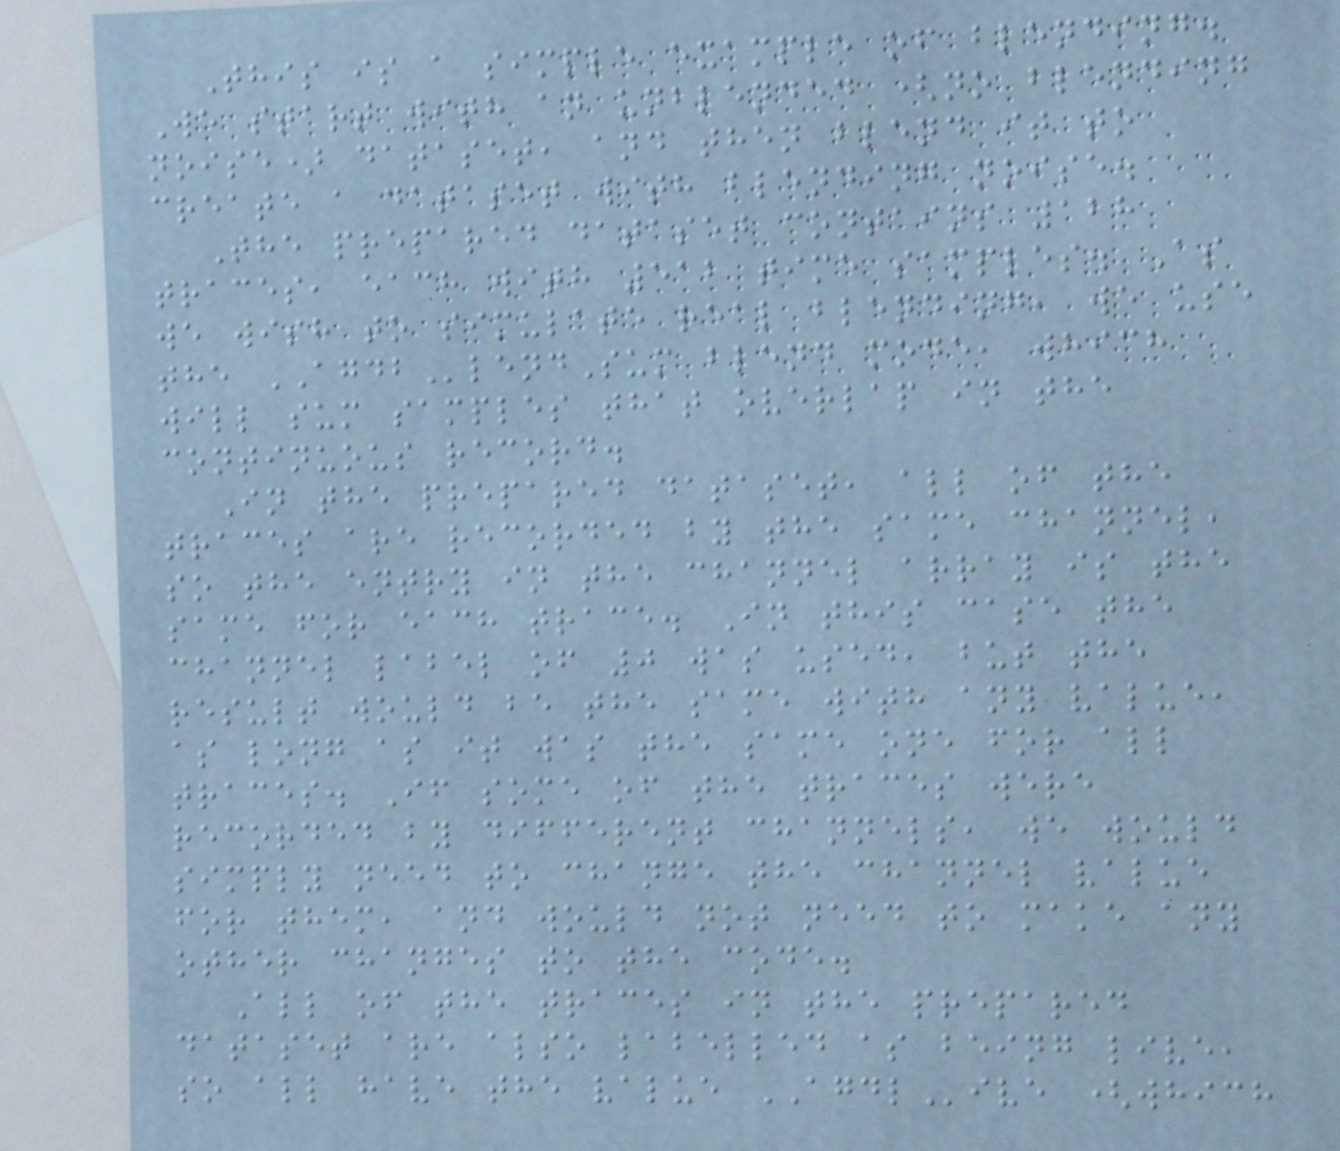This is a simple example of blending.
We start with an unblended (no blending
noise) dataset, and then blend it to
create a dataset with blending noise.
The prepared dataset contains 128
traces, each with 512 time samples. As
we wish to simulate real blending, we use
the AGDBlendSum blend mode, which
will sum samples that overlap in the
continuous record.
In the prepared dataset, all of the
traces are recorded by the same channel,
so the entry in the channel array is the
same for each trace. In this case the
channel label of 0 was used, but the
result would be the same with any value,
as long as it was the same one for all
traces. If some of the traces were
recorded by different channels, we would
simply need to change the channel value
for them, and would not need to make any
other changes to the code.
All of the traces in the prepared
dataset are also labelled as being live,
so all have the value AGDLive (which
